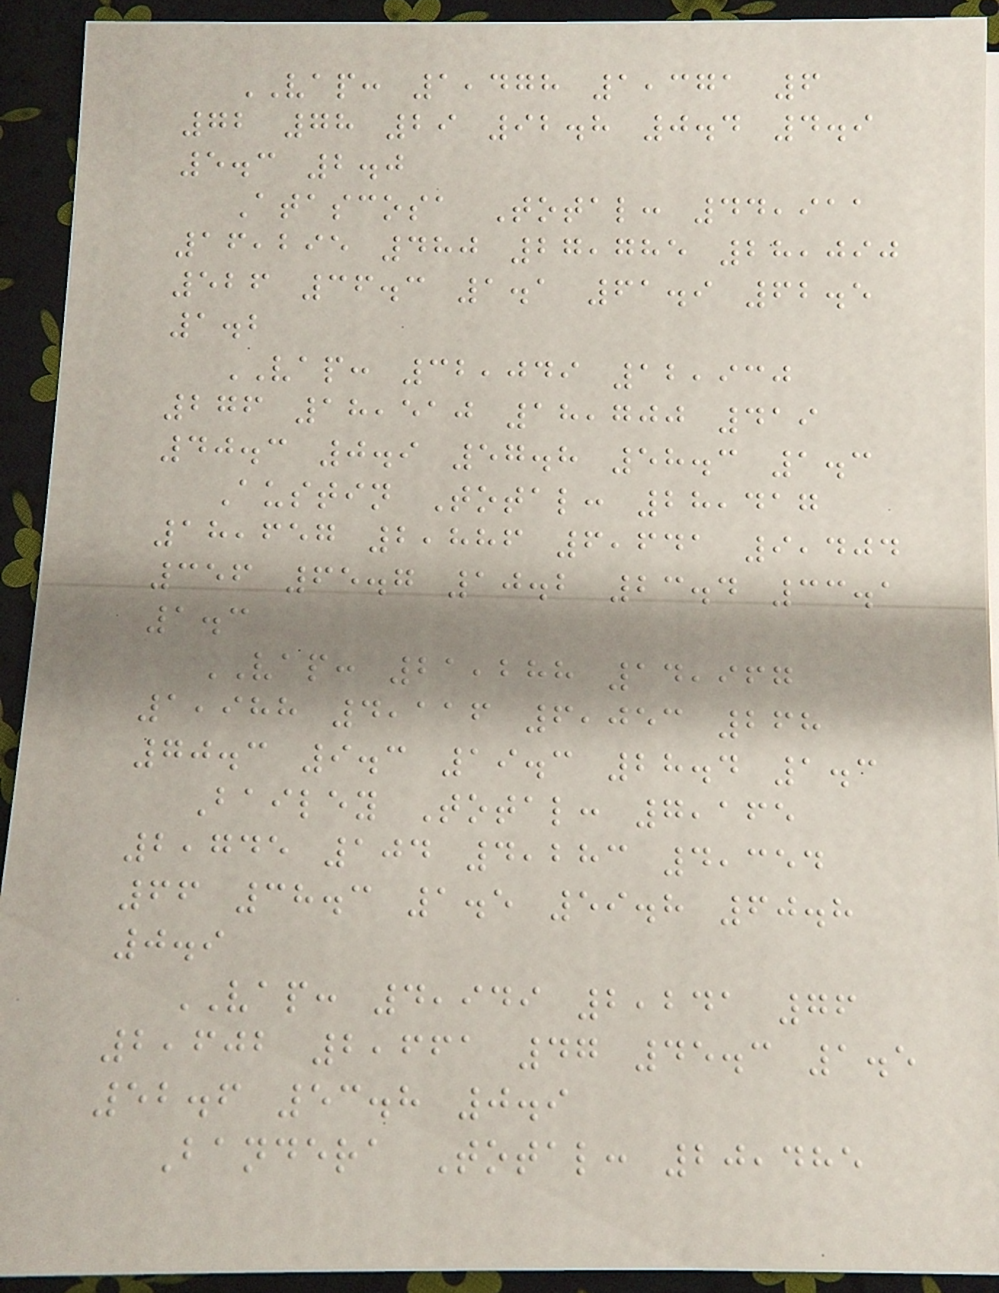VAP: 1,478 1,371 6
72 78 29 92.8 0.4 4.9
5.3 2.0
Atascosa Total: 44,911
16,295 480 27,785 28,090
526 36.3 1.1 61.9 62.5
1.2
VAP: 32,049 12,930
276 18,510 18,700 419
40.3 0.9 57.8 58.3 1.3
Austin Total: 28,417
18,657 2,886 6,641 9,404
356 65.7 10.2 23.4 33.1
1.3
VAP: 21,288 14,967
1,988 4,116 6,053 268
70.3 9.3 19.3 28.4 1.3
Bailey Total: 7,165
2,745 104 4,283 4,354
66 38.3 1.5 59.8 60.8
0.9
VAP: 4,949 2,241 76
2,602 2,661 47 45.3 1.5
52.6 53.8 0.9
Bandera Total: 20,485
